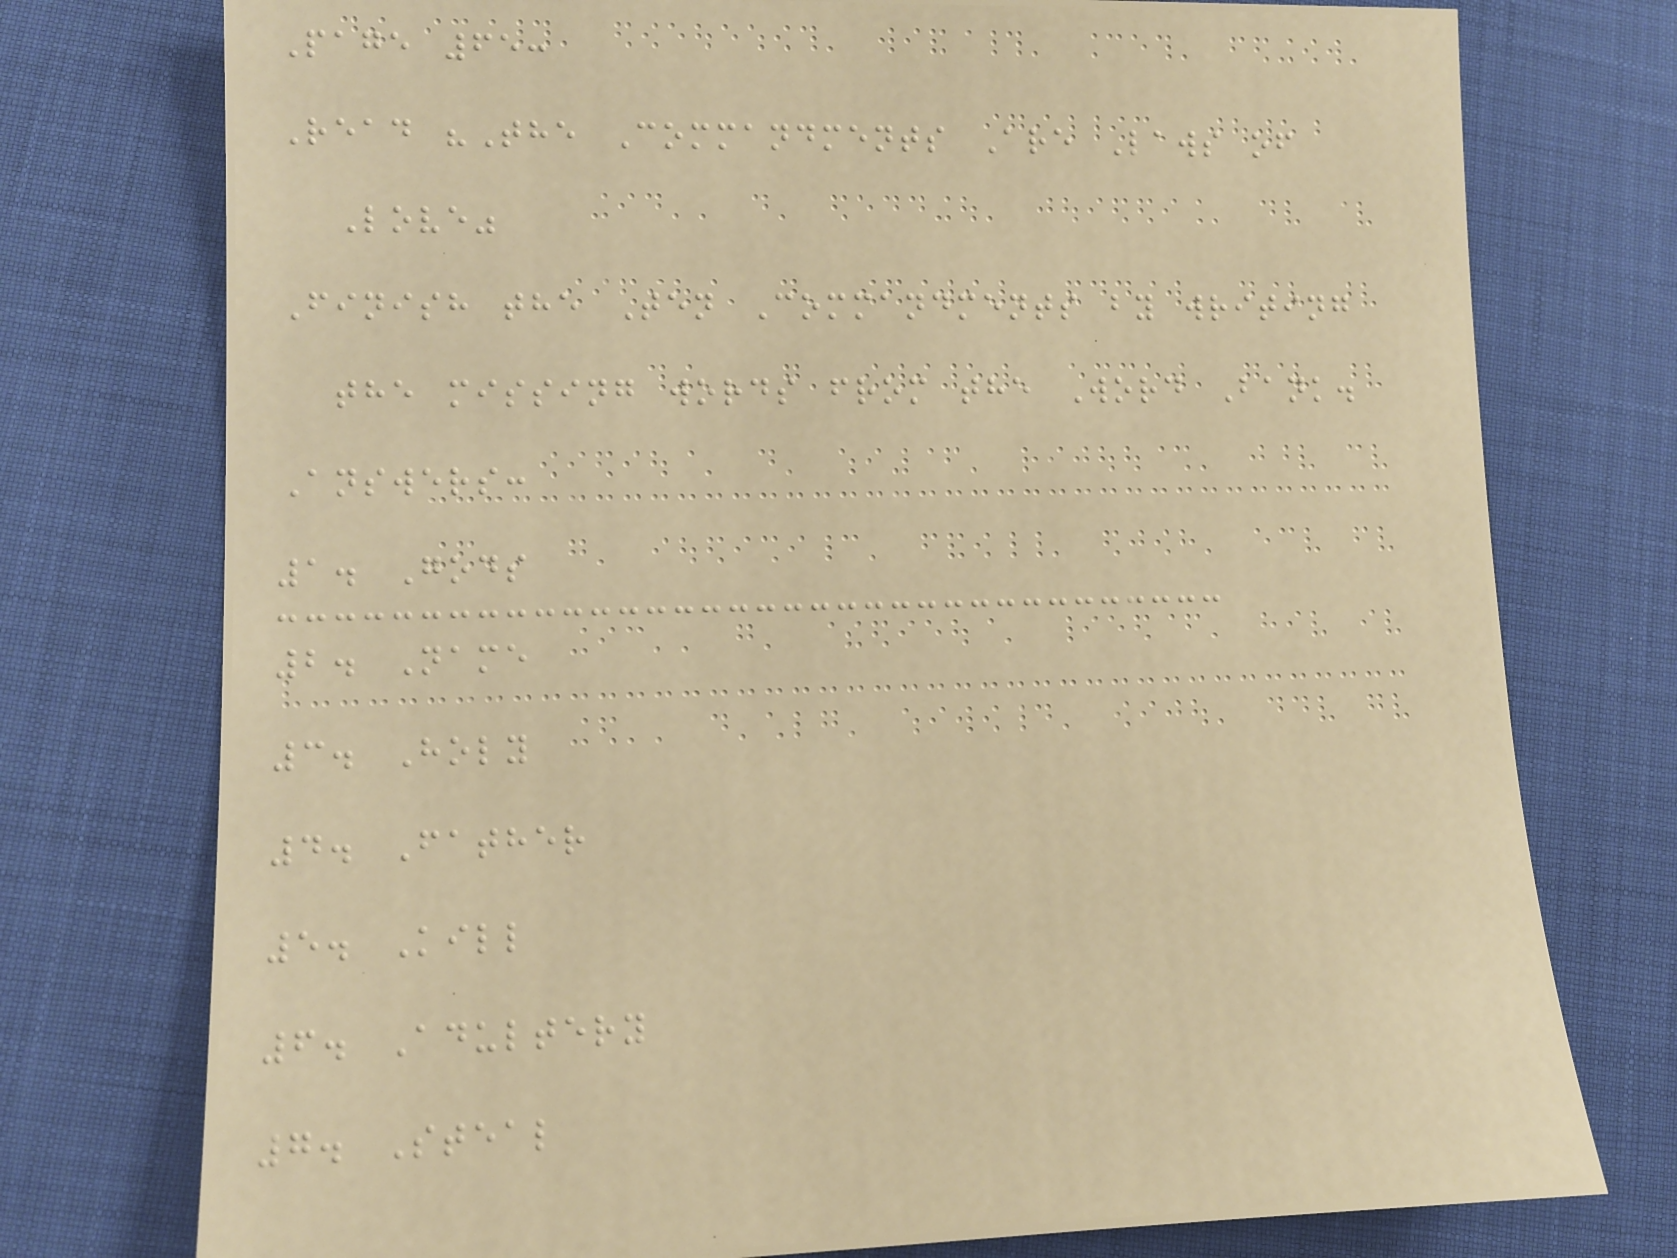Page 65:
Read "The Commandments Are Laws of
Love"
Finish the Ten Commandments by writing
the missing words from the Word Bank.
Answers:
1. Gods
2. Name
3. Holy
4. Father
5. Kill
6. Adultery
7. Steal
